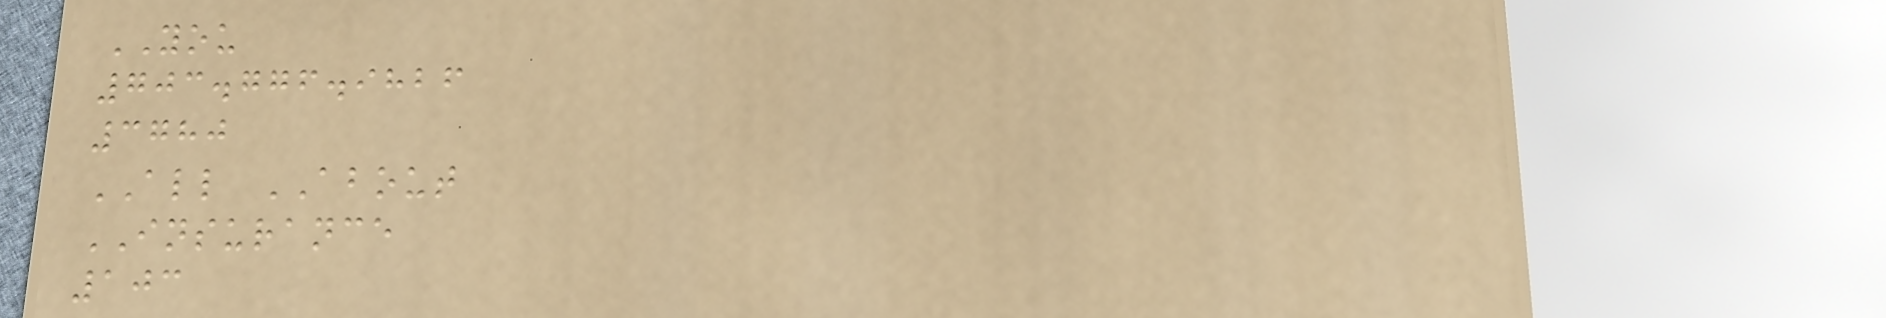YOU
703.776.9826
3780
ALL ABOUT
INSURANCE
103
